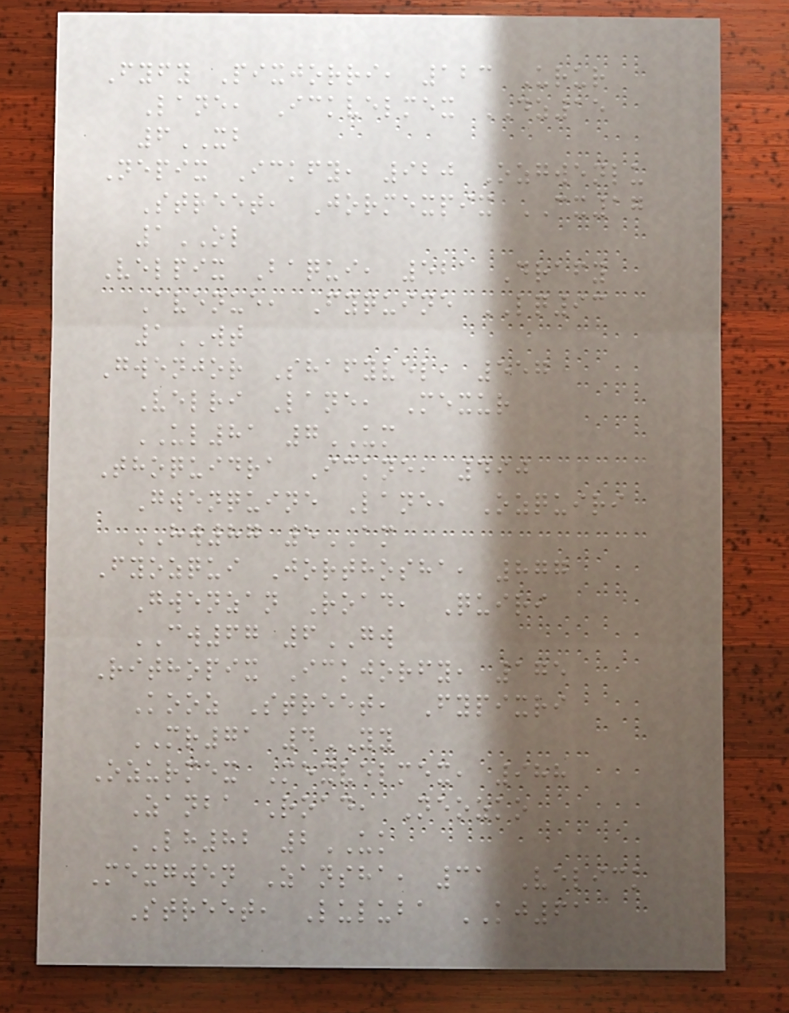Fyfy Pixjorri, 123 Urur
Lane, Ickvelmex DZ15
6XB
Nepix Ickfy, 920 Ozgwenlu
Street, Jormexpix CX17
1OL
Velpix Baqui, 521 Drafy
Avenue, Fyquine LQ93
1WT
Gwenjor Shafyvel, 557
Velri Lane, Mexur
UL81 7UM
Thoquidra Ickne, 490
Gwenquine Lane, Ozquiri
HW87 5AM
Fyozqui Jorthosha, 877
Gwenzan Road, Quiri
CW67 6GW
Rithopix Ickjorfy, 175
Kooz Street, Fypixri
MR71 4YY
Ozurmex Mexvelmex, 988
Zanba Road, Neozko
LH82 2UK
Mexgwen Zansha, 31 Velick
Street, Luluba KJ61
